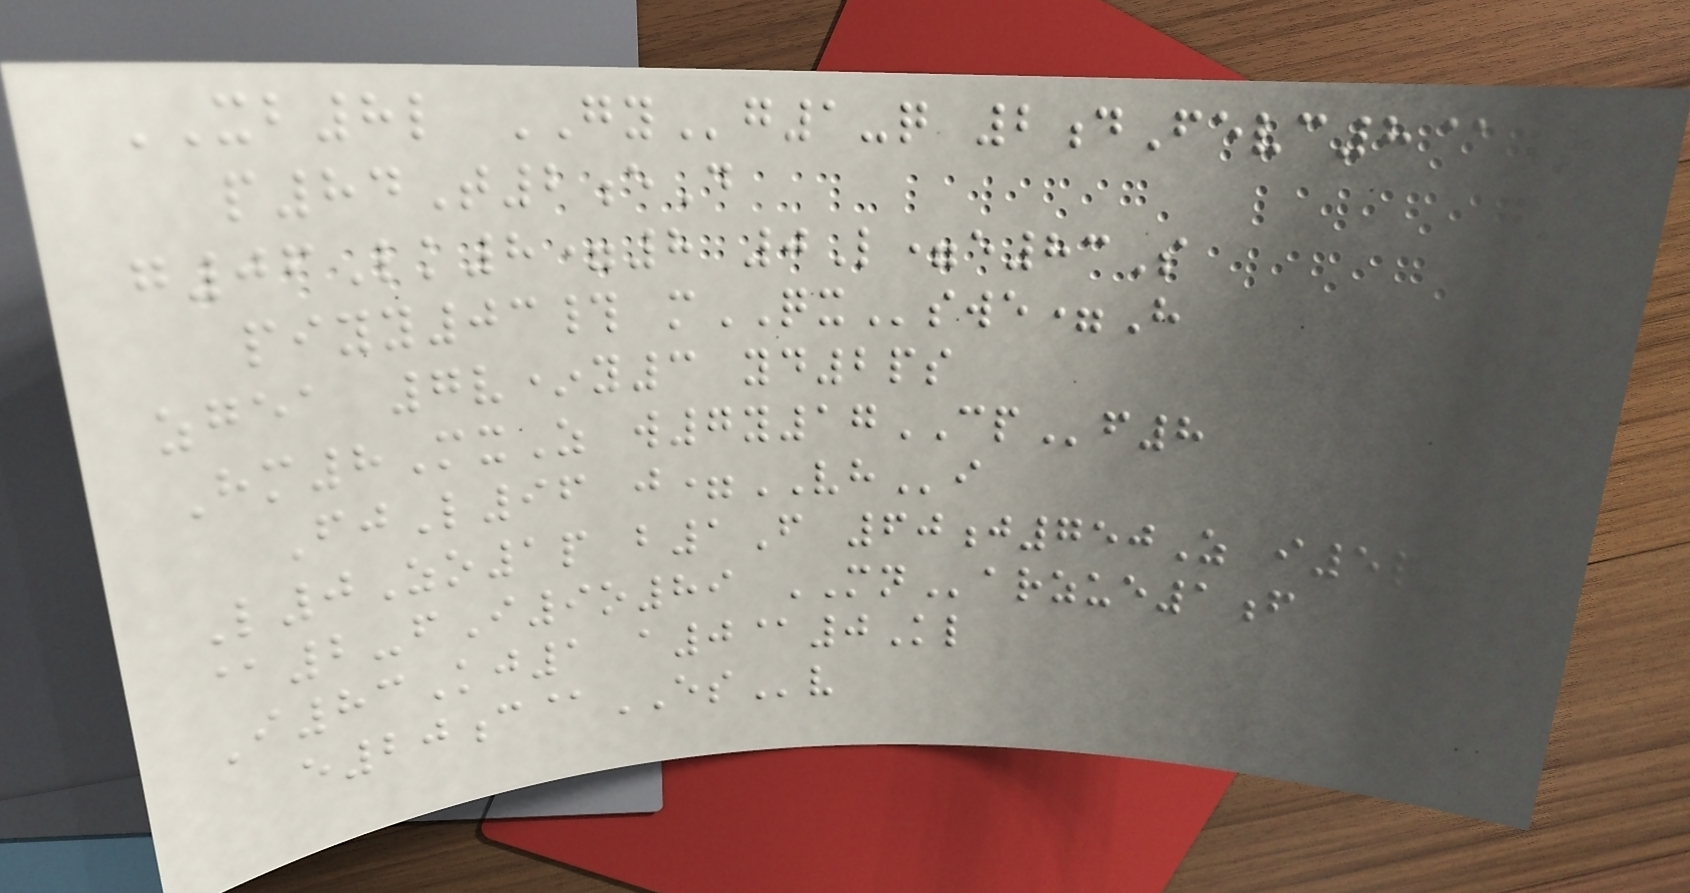XB8l GYg1-q 2dFevc8@R
p84T2eD
g06Lk8=8 0L=e83S
piyy03# mQXswe=H
zgea 7v*y3 yd2ps
Hm8MxZ w7y17CPf8
FjL96 j=VHi
L0Zo1p b1F 60j750Z i5q5
@2-fI9o89 MNarzue1f
I83Kj1 a0@0Kl
e20c@ESv
